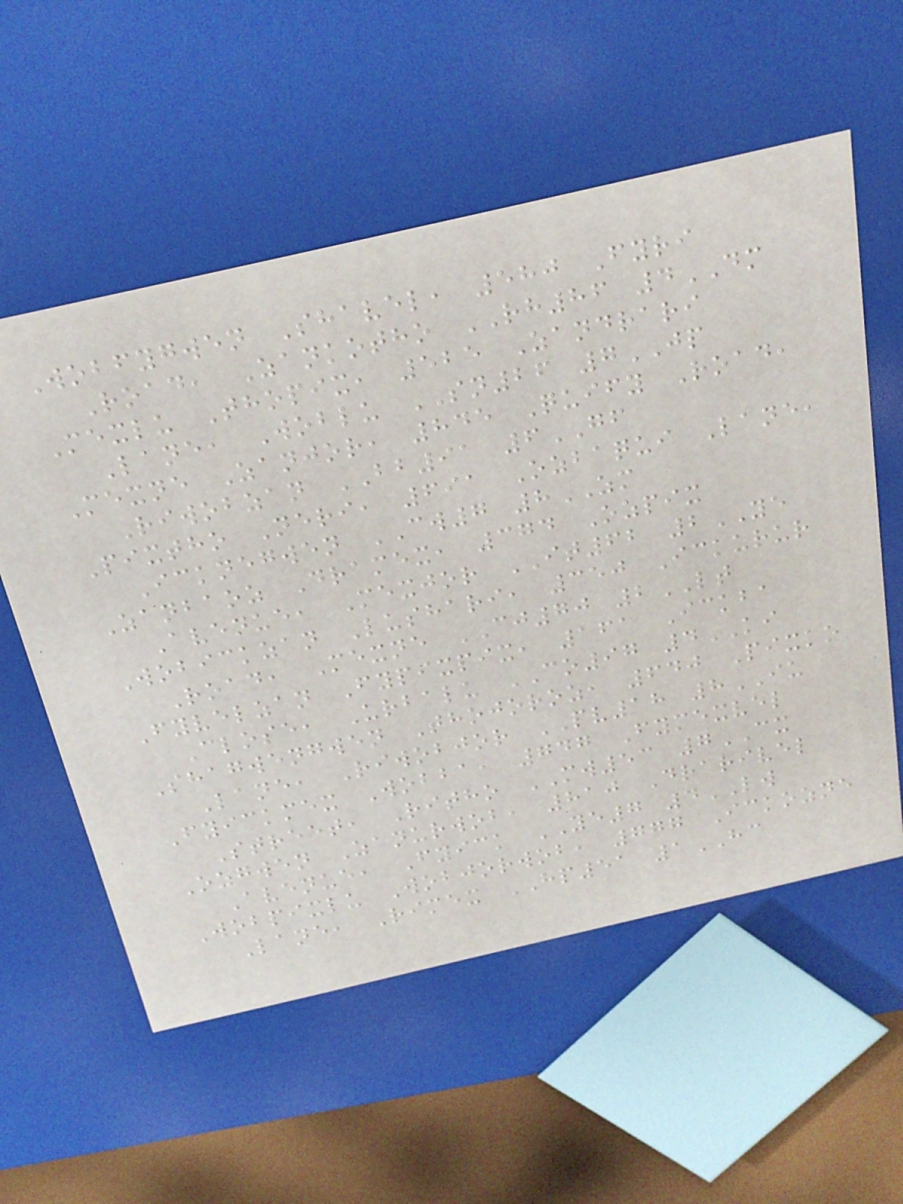Wobfygwen Shavel, 580 Fyri
Road, Zankotho RH86 4DM
Mexlu Thopix, 525 Zandrari
Lane, Woblu SN26 7JP
Mexne Zanjor, 845 Quify Road,
Riwobzan BB91 6GF
Pixtho Neri, 691 Ozbaqui Lane,
Icknegwen CW7 8ZM
Zanbaoz Dramex, 374 Ozpix
Avenue, Mexjor IT62 2YE
Wobickzan Lushari, 350 Ickurur
Road, Mexne CJ70 2LT
Fyvelzan Fypixpix, 161 Ickba
Close, Urbalu CO97 4KI
Shagwengwen Thojoroz, 640 Pixko
Lane, Riwobjor PV18 8IU
Fyickmex Wobba, 747 Fymexvel
Street, Ritho MW53 7CX
Ozgwen Zanurwob, 810 Drarivel
Avenue, Fyick YE7 4LW
Wobpixlu Wobjorwob, 777 Ickozne
Lane, Rimex HP51 1HC
